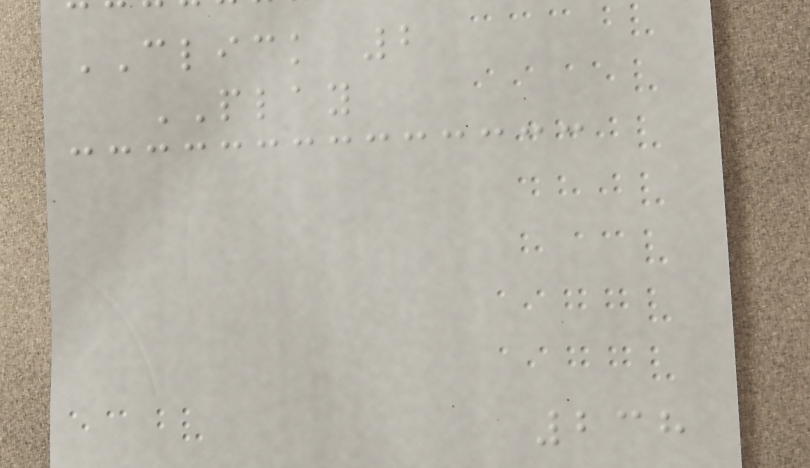CLICK 2
PLAY
238
